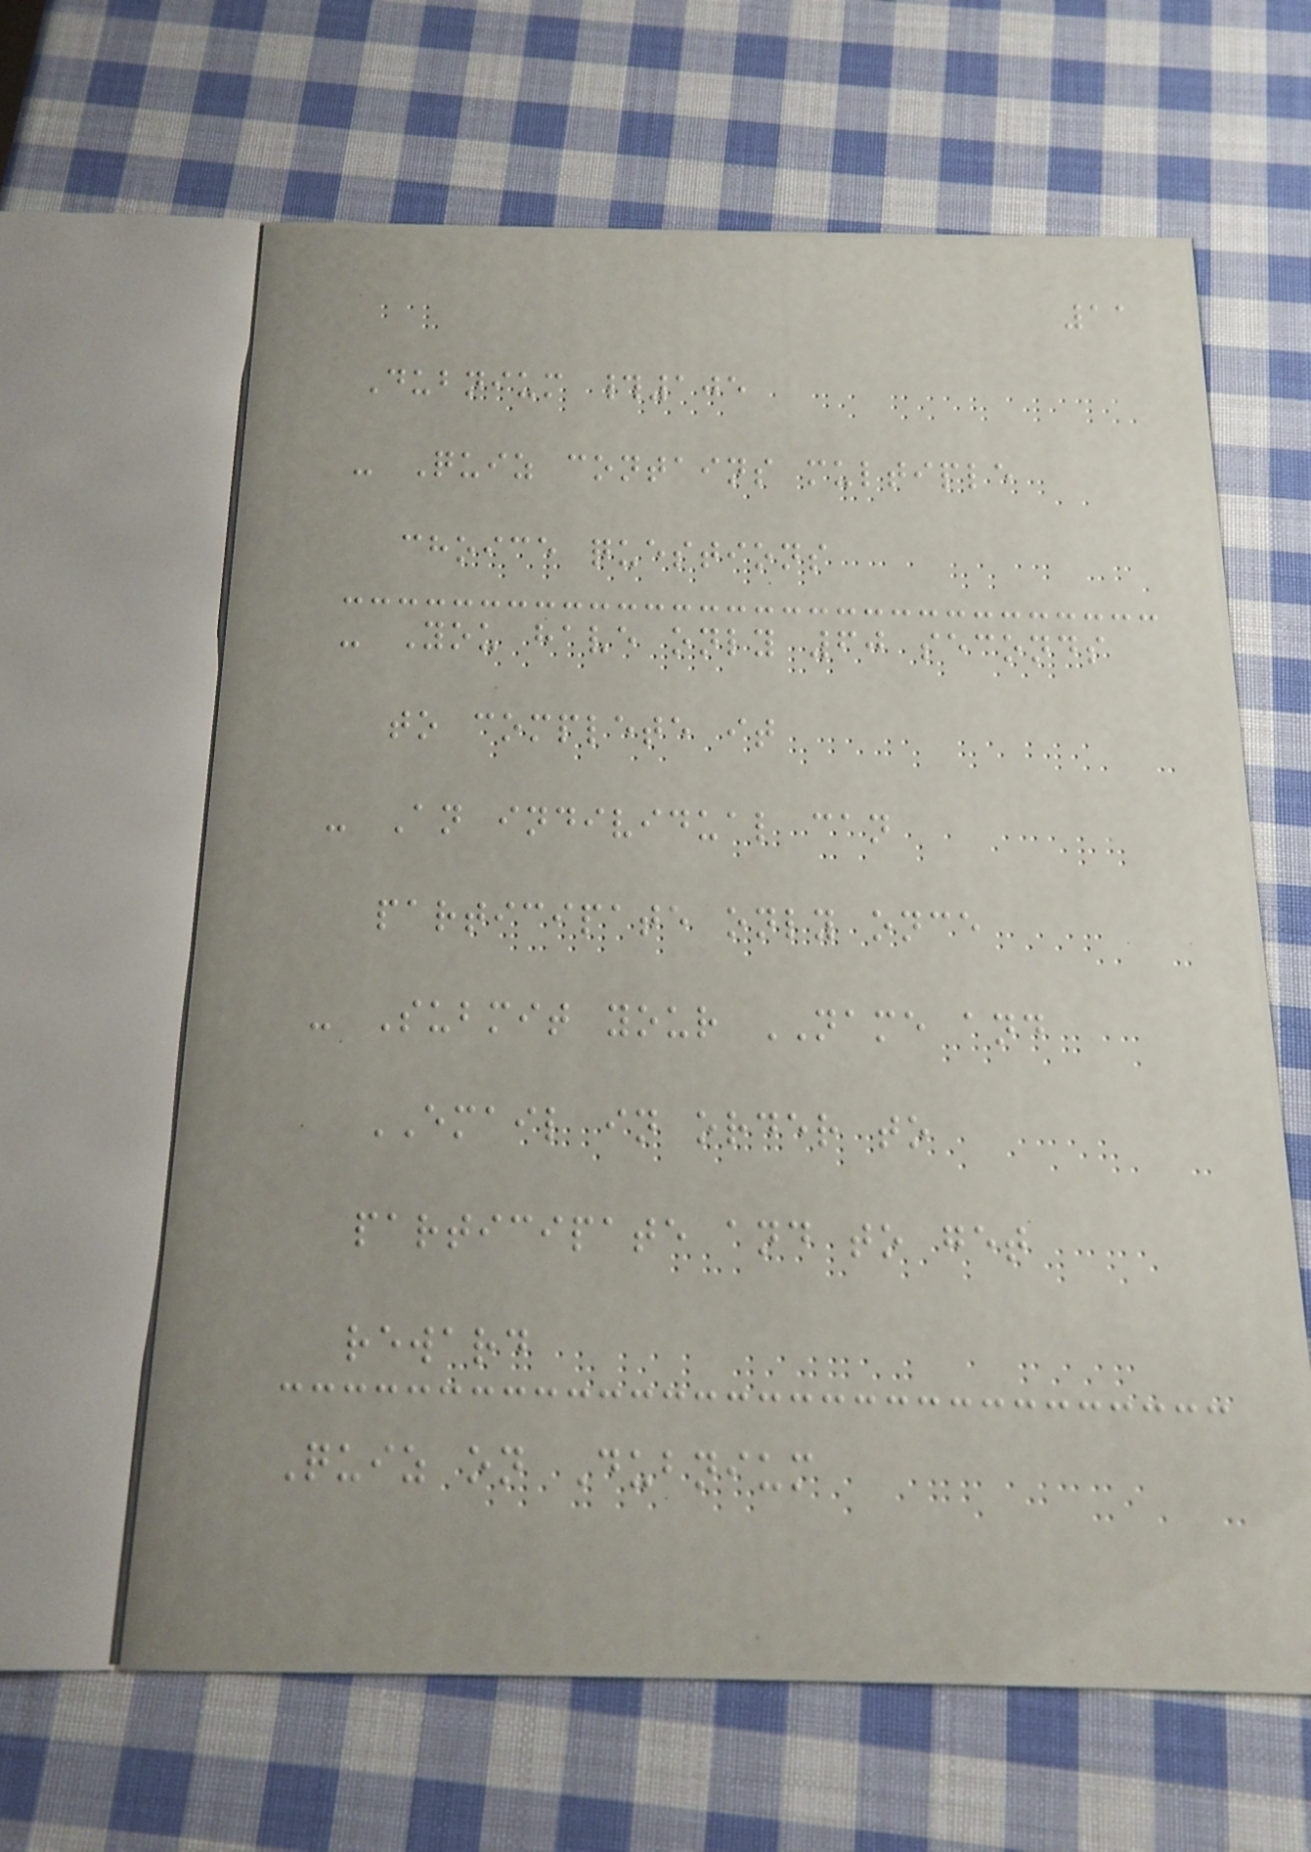11
Dubnium #105
- Quiz contains multiple
choice questions
- You have only 60 seconds
to complete it
- An individual can
participate only once
- Submit your NAME and
EMAIL in order to
participate and to get
reward
Quiz on Dubnium
